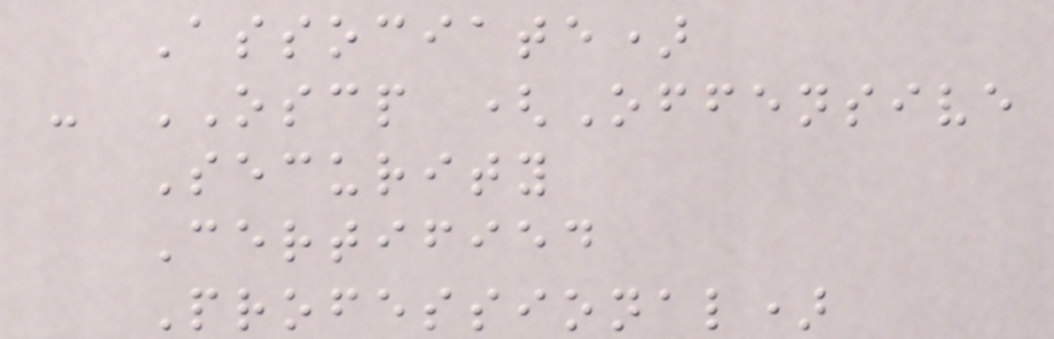Associate)
- OSCP (Offensive
Security
Certified
Professional)
